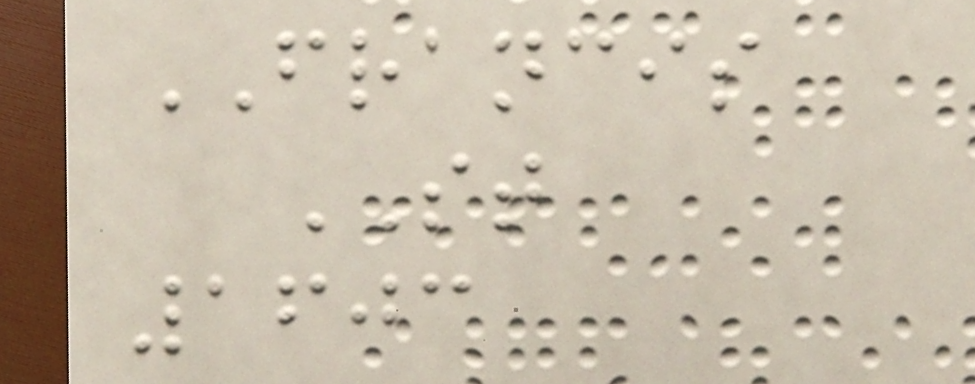FRANCIS
ST
1603
